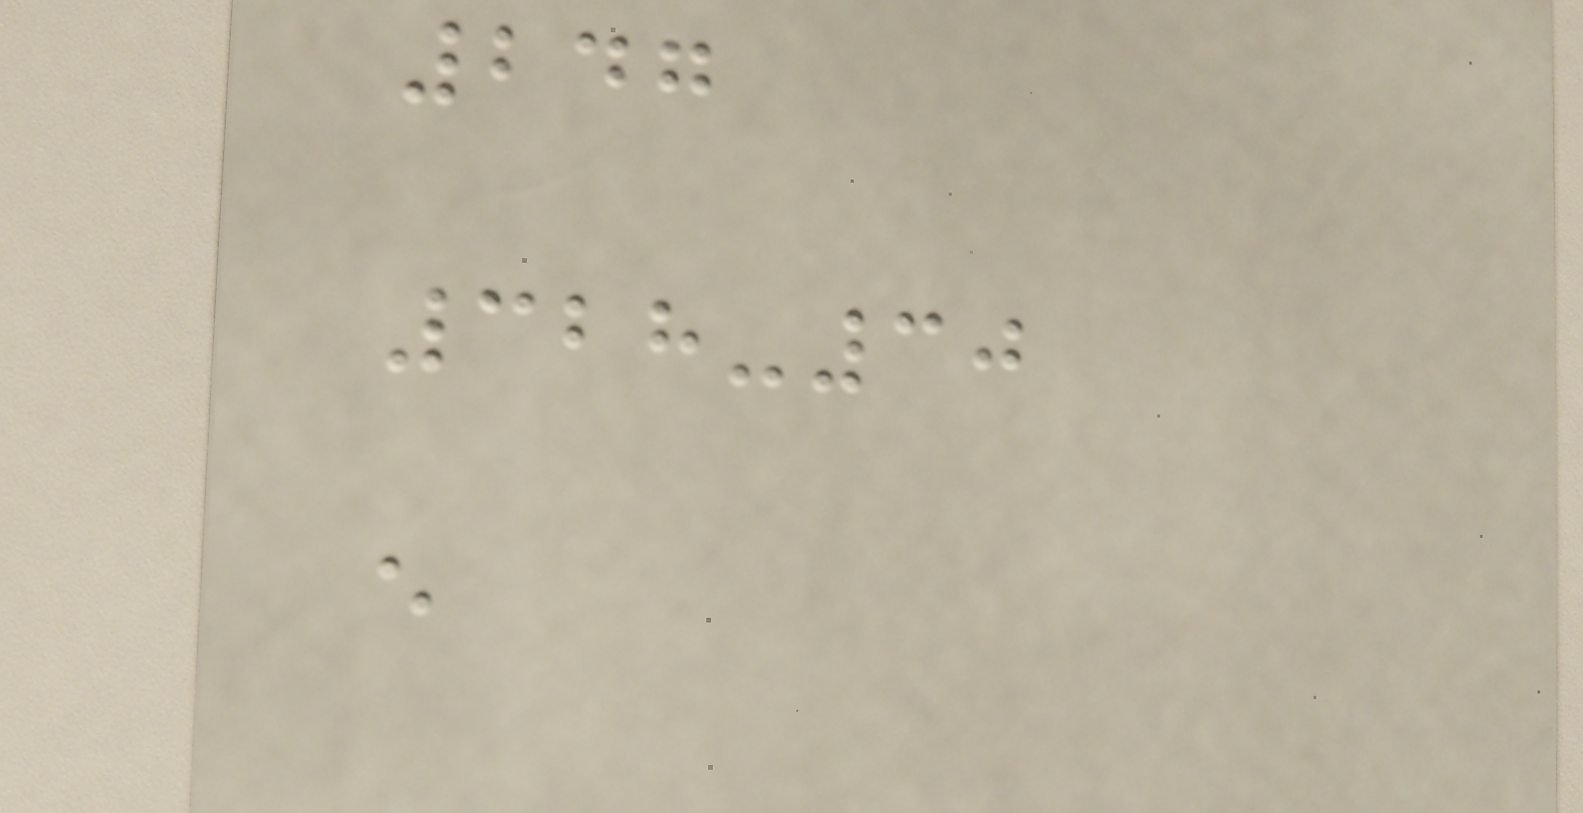247
328-30
e
